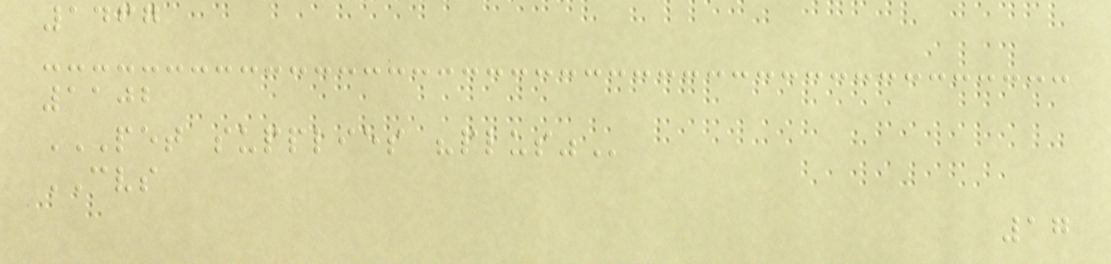1467
1102
PET SUPPLIES "PLUS"
CVS
17
